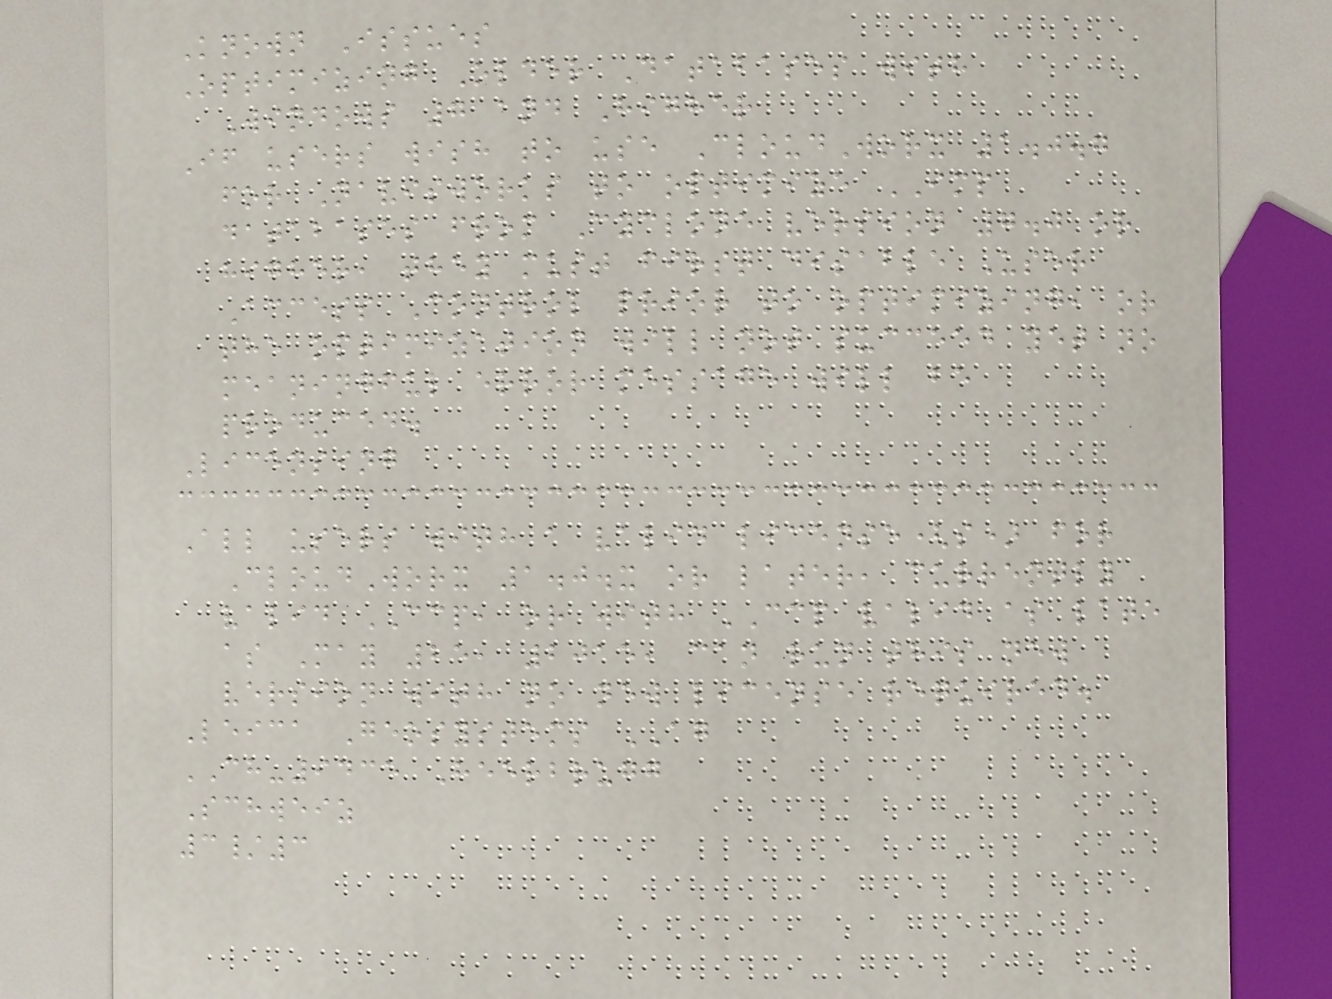Known Issues
Optimizing Older Databases with
Windows 7 and Higher
If users wish to use CloudWorx 1.0.7
for Navisworks to optimize IMP
databases from Cyclone version 7.0 or
higher, they must first disable User
Access Control prior to optimizing, or
the optimization will not succeed yet no
meaningful error message will be
produced.
Licensing
All users with a valid license(s) for
CloudWorx 1.0.x or later, currently
valid CCP, or with CCP valid as late
as May 25, 2015, can run this new
version with no new license required.
Leica Geosystems AG
CH-9435 Heerbrugg
Schweiz
3/3
